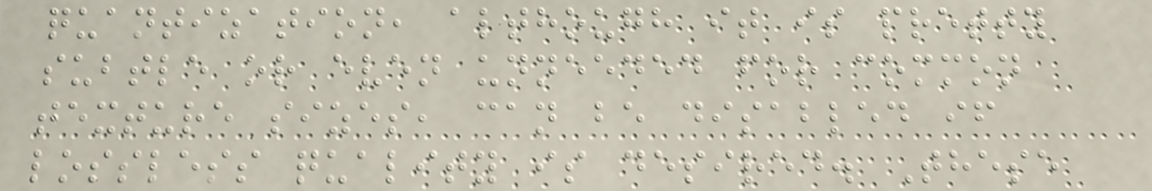quantization, although it is pretty
subtle or even unneeded for common
texture sizes, can be disabled if
lossless quality is desired. These
